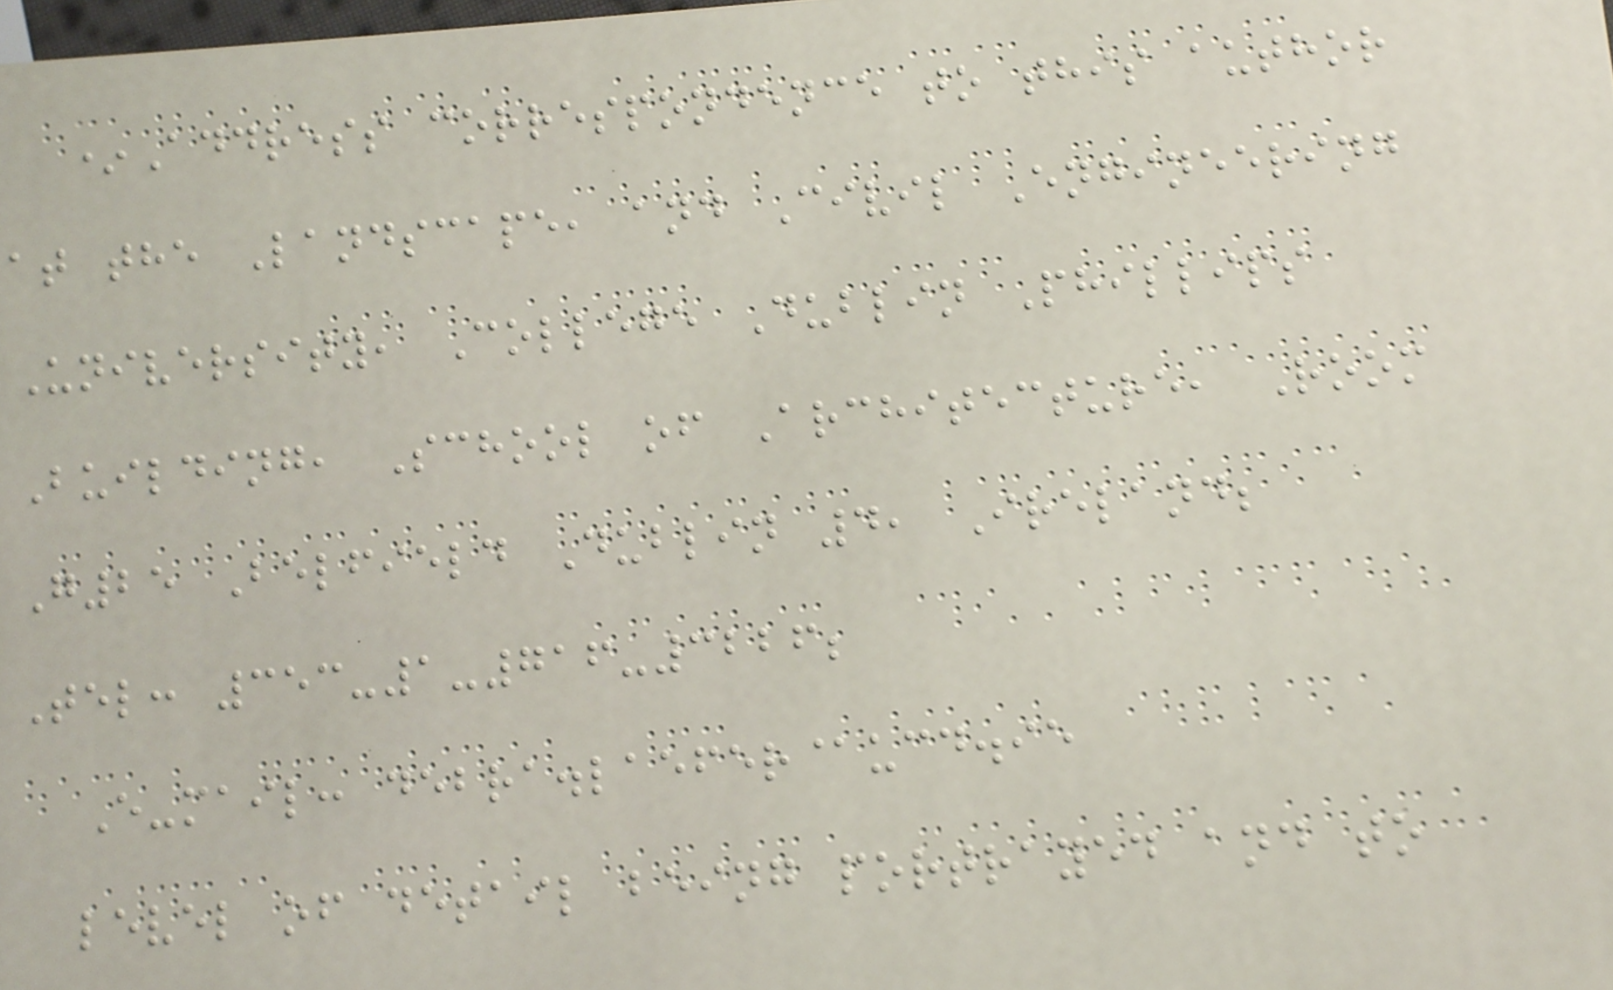*Address correspondence to this author
at the Landscape, and Civil Engineering
University, College Dublin Phillips
Building, School of Architecture, Room
G25 Belfield Dublin 4, Ireland;
Tel: 353-1-716-3226;
E-mail: debra.laefer@ucd.ie
level of detail being portrayed and to
